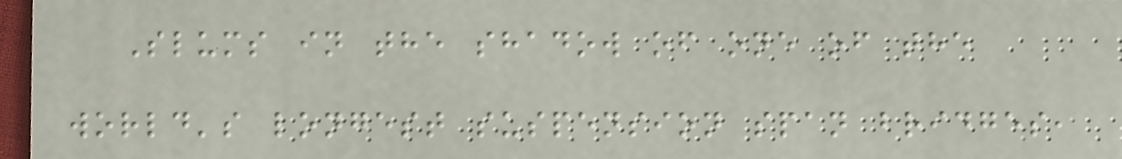Slums in the shadow of one of the
world's longest suspension span bridges,
